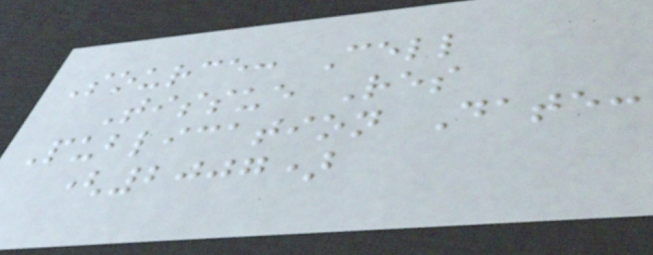Source: Cell
Tissue Res
Publication Date:
(2007)
